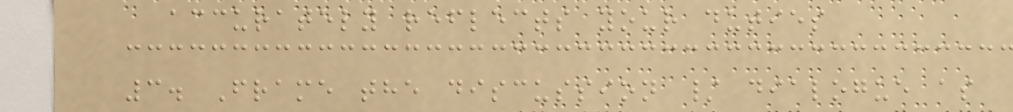accurately reflects your duties
3. Frame the discussion / dialogue as
